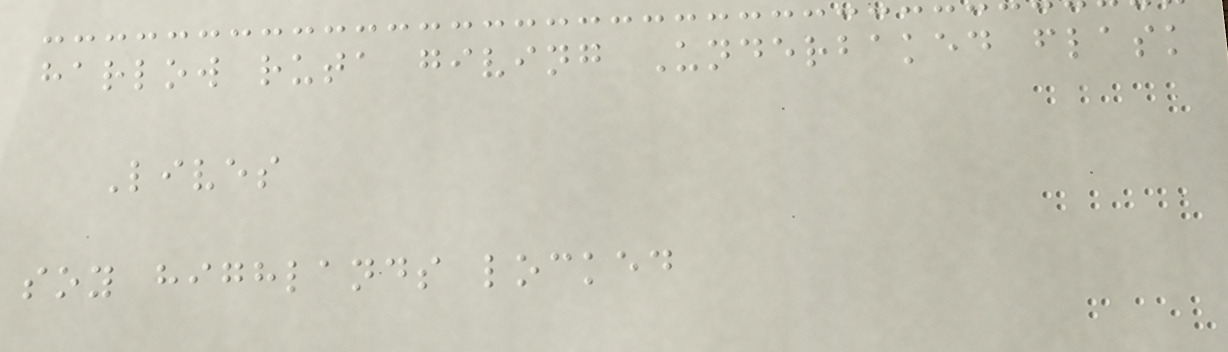harlow ruta giving Underbaked flask
Lives
soy highlands locked
